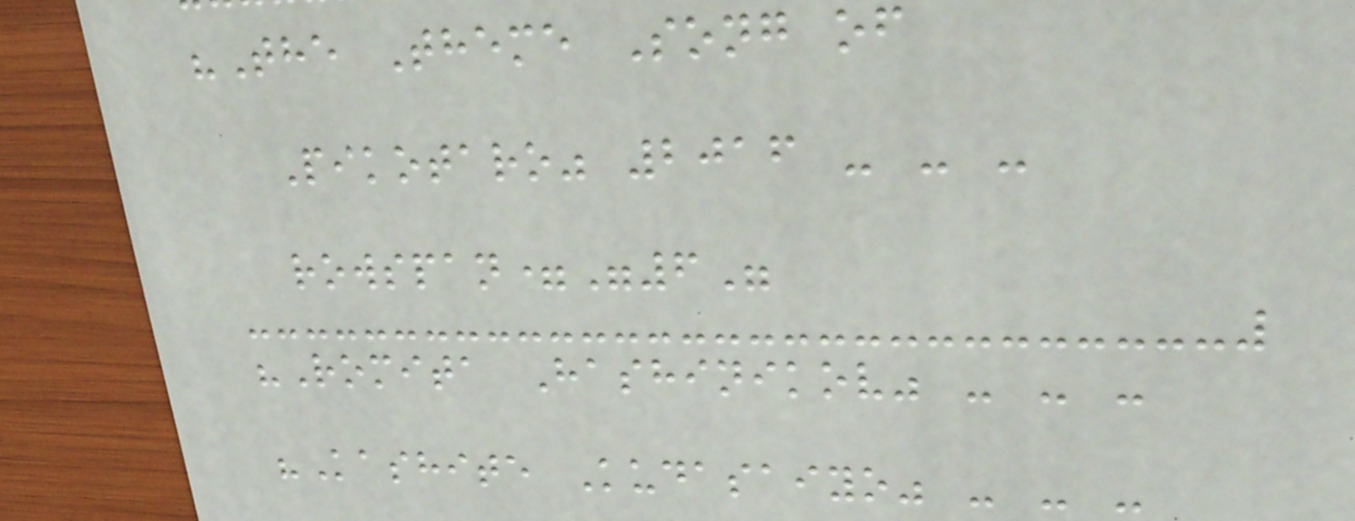"The Theme Song of
Pikotaro" 2016 - - -
rowspan="6"
"Romita Hashinikov" - - -
"Kashite Kudasaiyo" - - -
